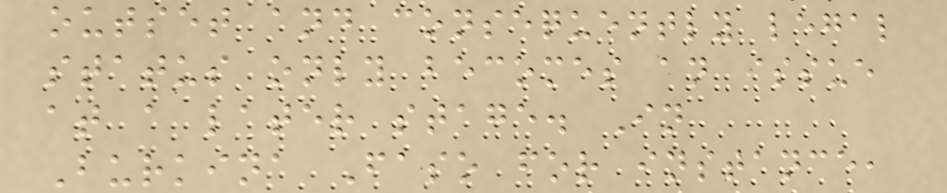outset and consequently legal
status only becomes an issue
at a later stage. In
Burkina Faso for instance,
